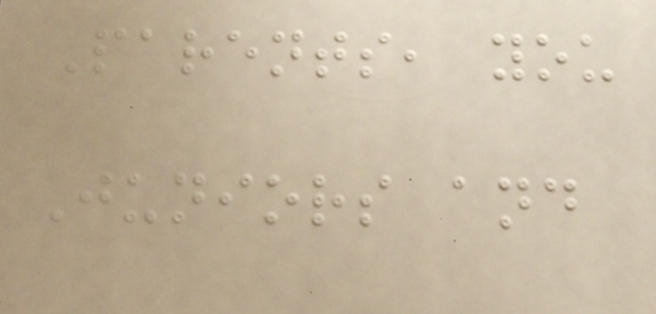Parents, you
Juniors and
